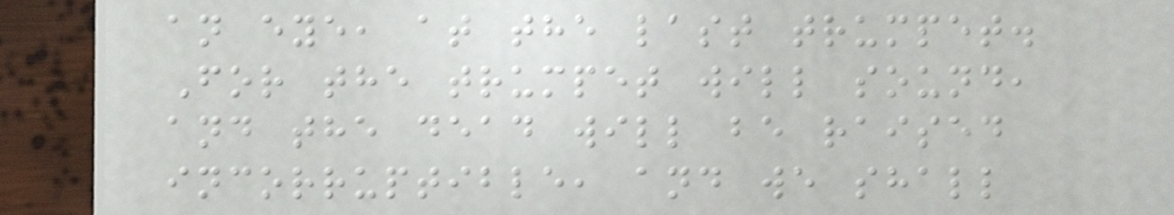an eye, at the last trumpet.
For the trumpet will sound,
and the dead will be raised
incorruptible, and we shall
